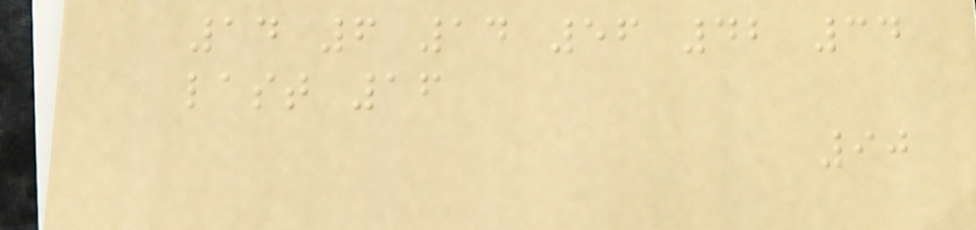14 6 14 56 42 34
last 16
90
